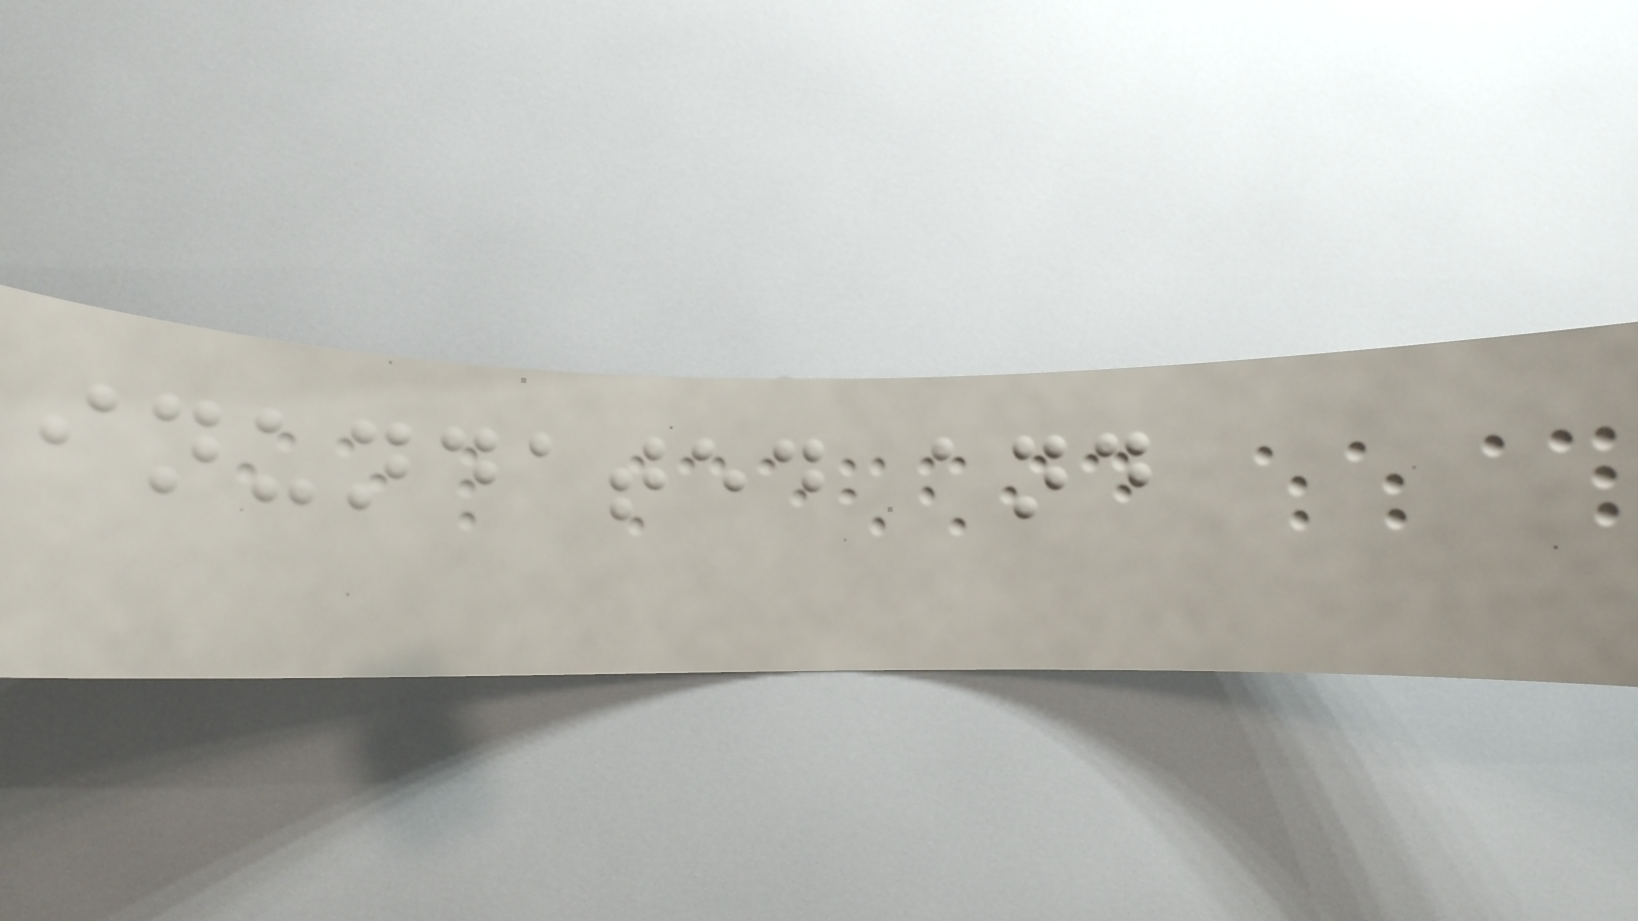inundated and
